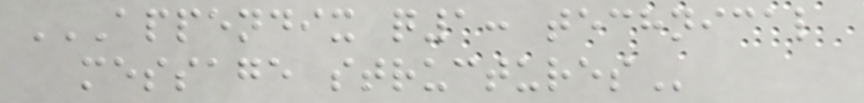APPENDIX Q1: TECHNICAL
MESSAGE STRUCTURES
